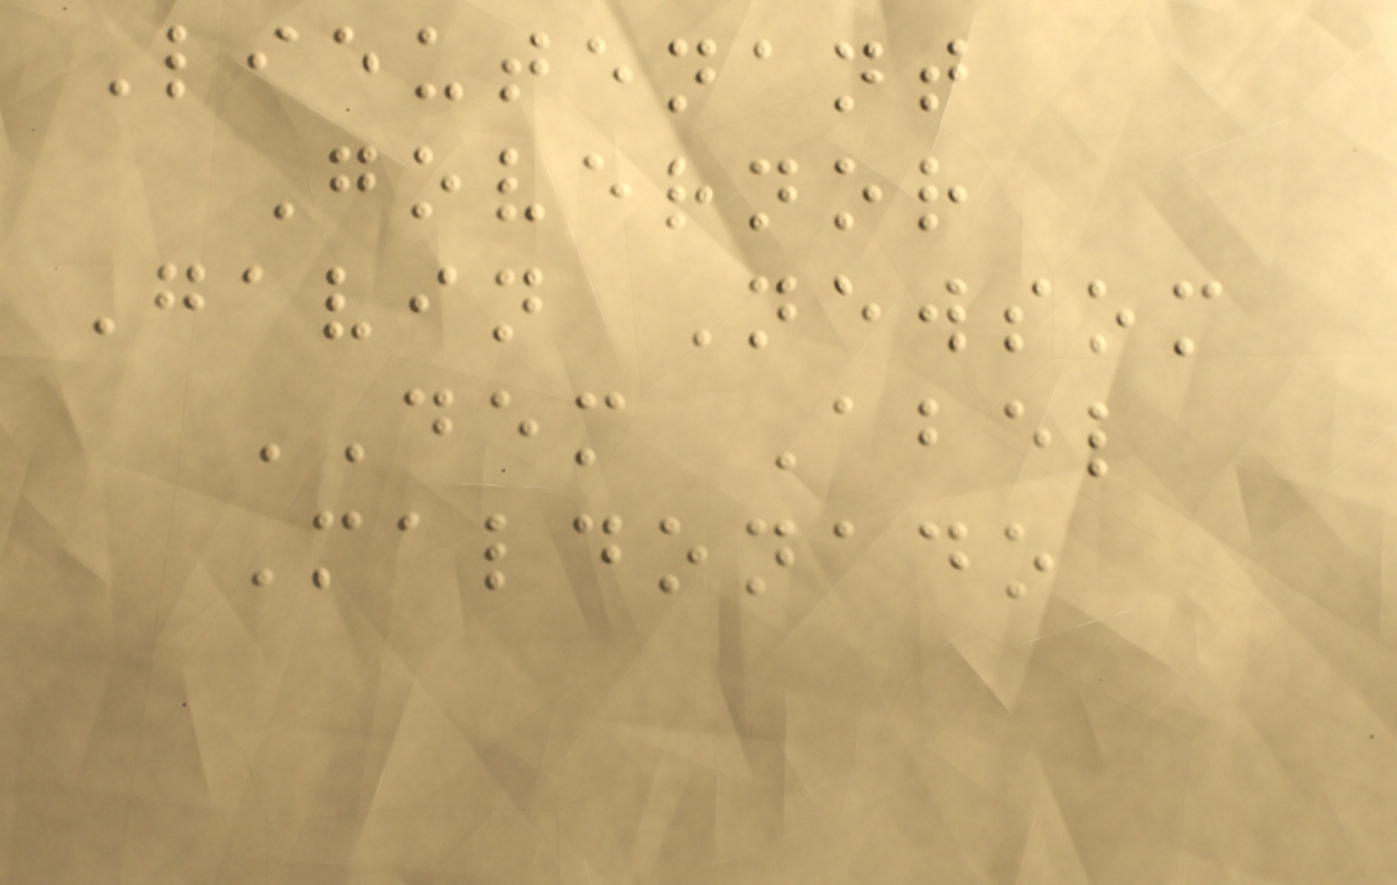Lieutenant
Governor
Gavin Newsom
DEM Abel
Maldonado
